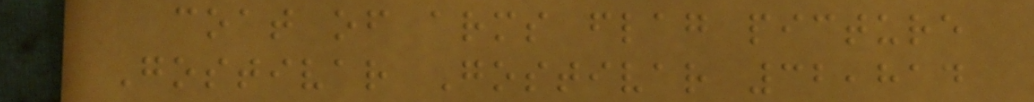coat of arms flag picture
Gostivar Gostivar 32,814
